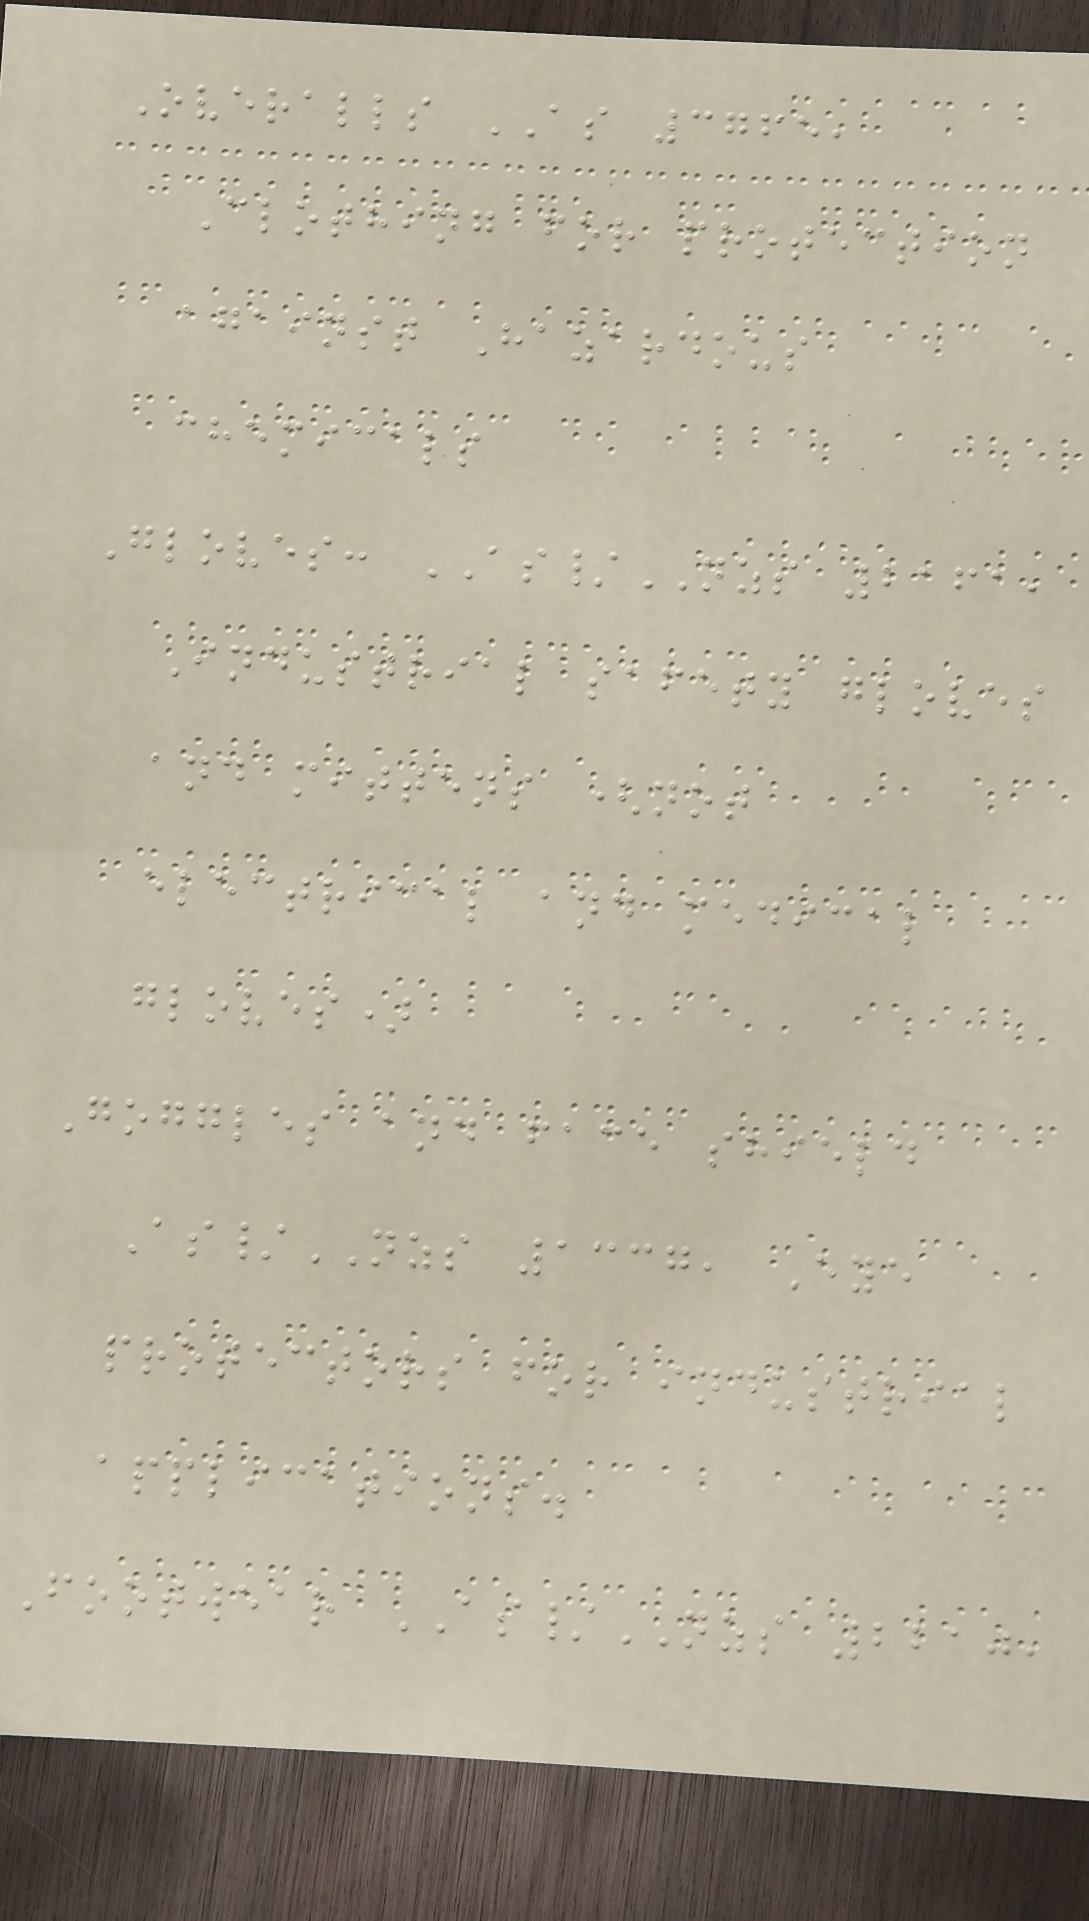Overalls AS 3765,
Clothing for protection
against Hazardous
chemicals
Gloves: AS/NZS 2161,
Industrial safety gloves
and mittens (not
electrical and medical
gloves)
Goggles and face shield
As/NZS 1337, Eye
protectors for industrial
applications.
Footwear AS/NZS 2210,
